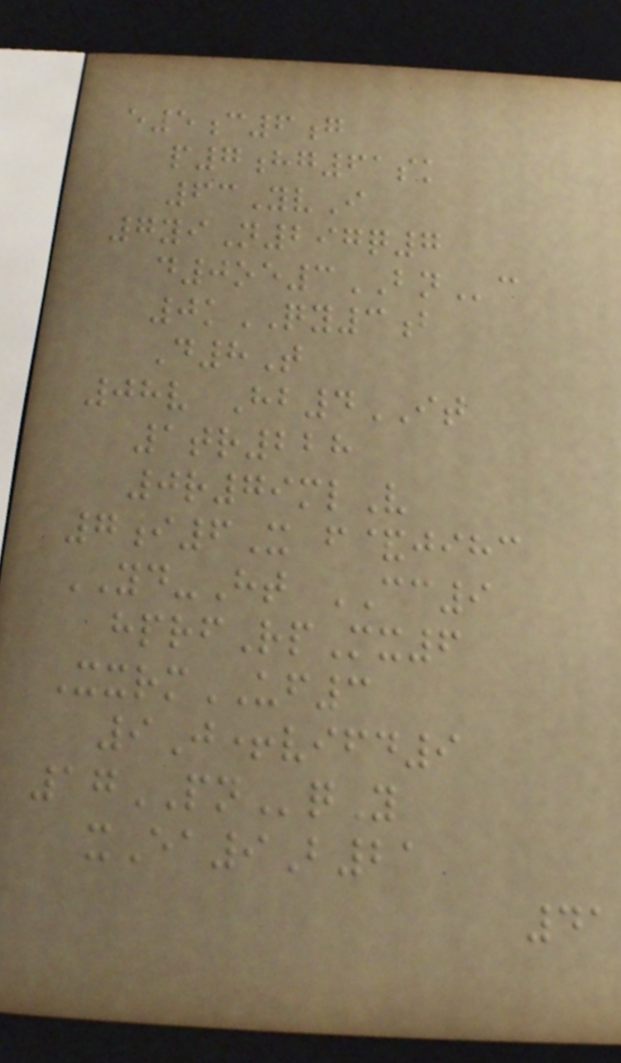e5c6g
p7hg61sk
63YvI
7yiN297q7
d0oe3BNc
0kQY3b
D8T
08v Hb4IT
1tr228
0r79mlV
7i6X f&jihc
YD-Ht CC9
hprfRpMx6
XxrmUF3
9J+vifd9
17PNqY
xEa9B21
41
